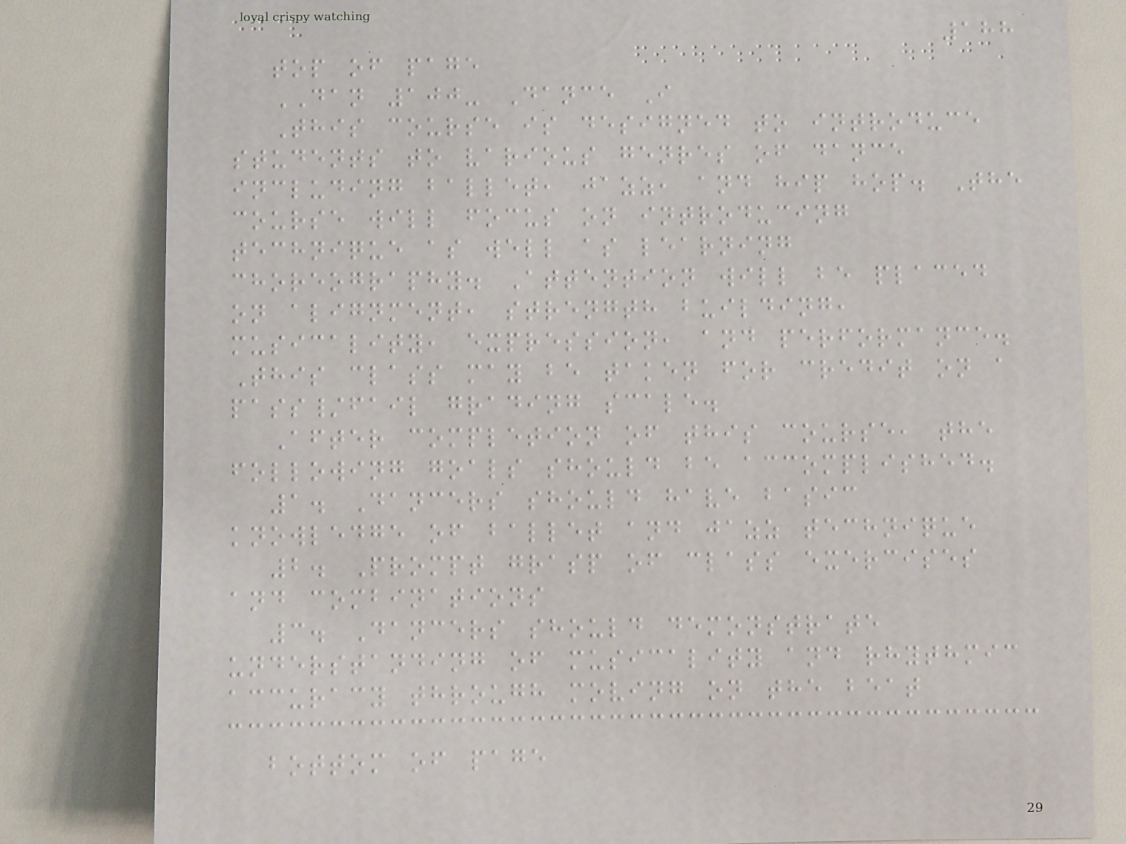188
top of page
DAN 100- Dance I
This course is designed to introduce
students to various genres of dance
including ballet, jazz, and hip hop. The
course will focus on introducing
technique as well as learning
choreography. Attention will be placed
on alignment, strength building,
musicality, expression, and performance.
This class may be taken for credit on a
pass/fail grading scale.
After completion of this course, the
following goals should be accomplished.
1. Dancers should have basic
knowledge of ballet and jazz technique
2. Prompt grasp of class exercises
and combinations
3. Dancers should demonstrate
understanding of musicality and rhythmic
accuracy through moving on the beat
bottom of page
